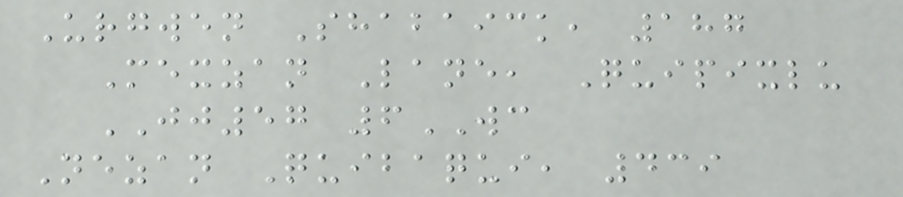Urgwen Shabaick, 187
Mexzan Lane, Quipixlu
JJ57 6WC
Nezan Quibaqui, 439
